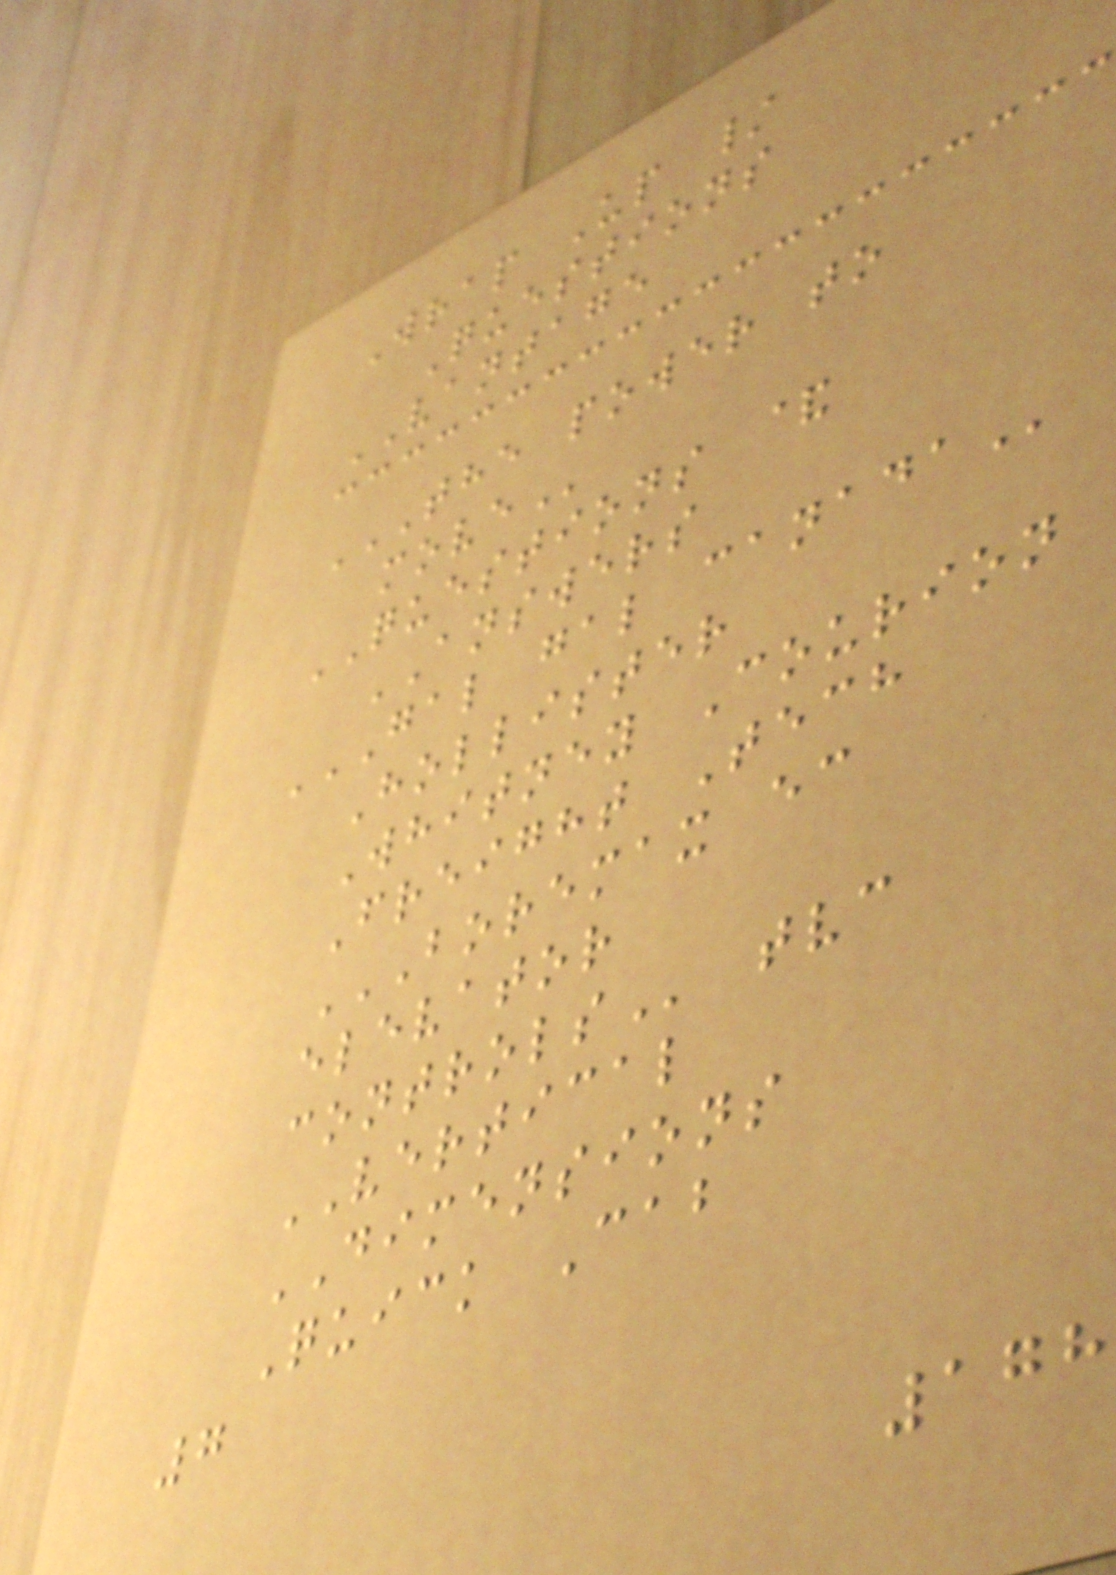Wrap Up /
Questions
VANTAGE
THE POWER TO
MOVE
QUESTIONS &
ANSWERS
GAL GAL CANADA
Hollister
Whitney Courion
Freight Tech
BOREMAX EC
ELEVATOR
CONTROLS tvc
VERTICAL
DIMENSIONS
Quick Cab
7
178
